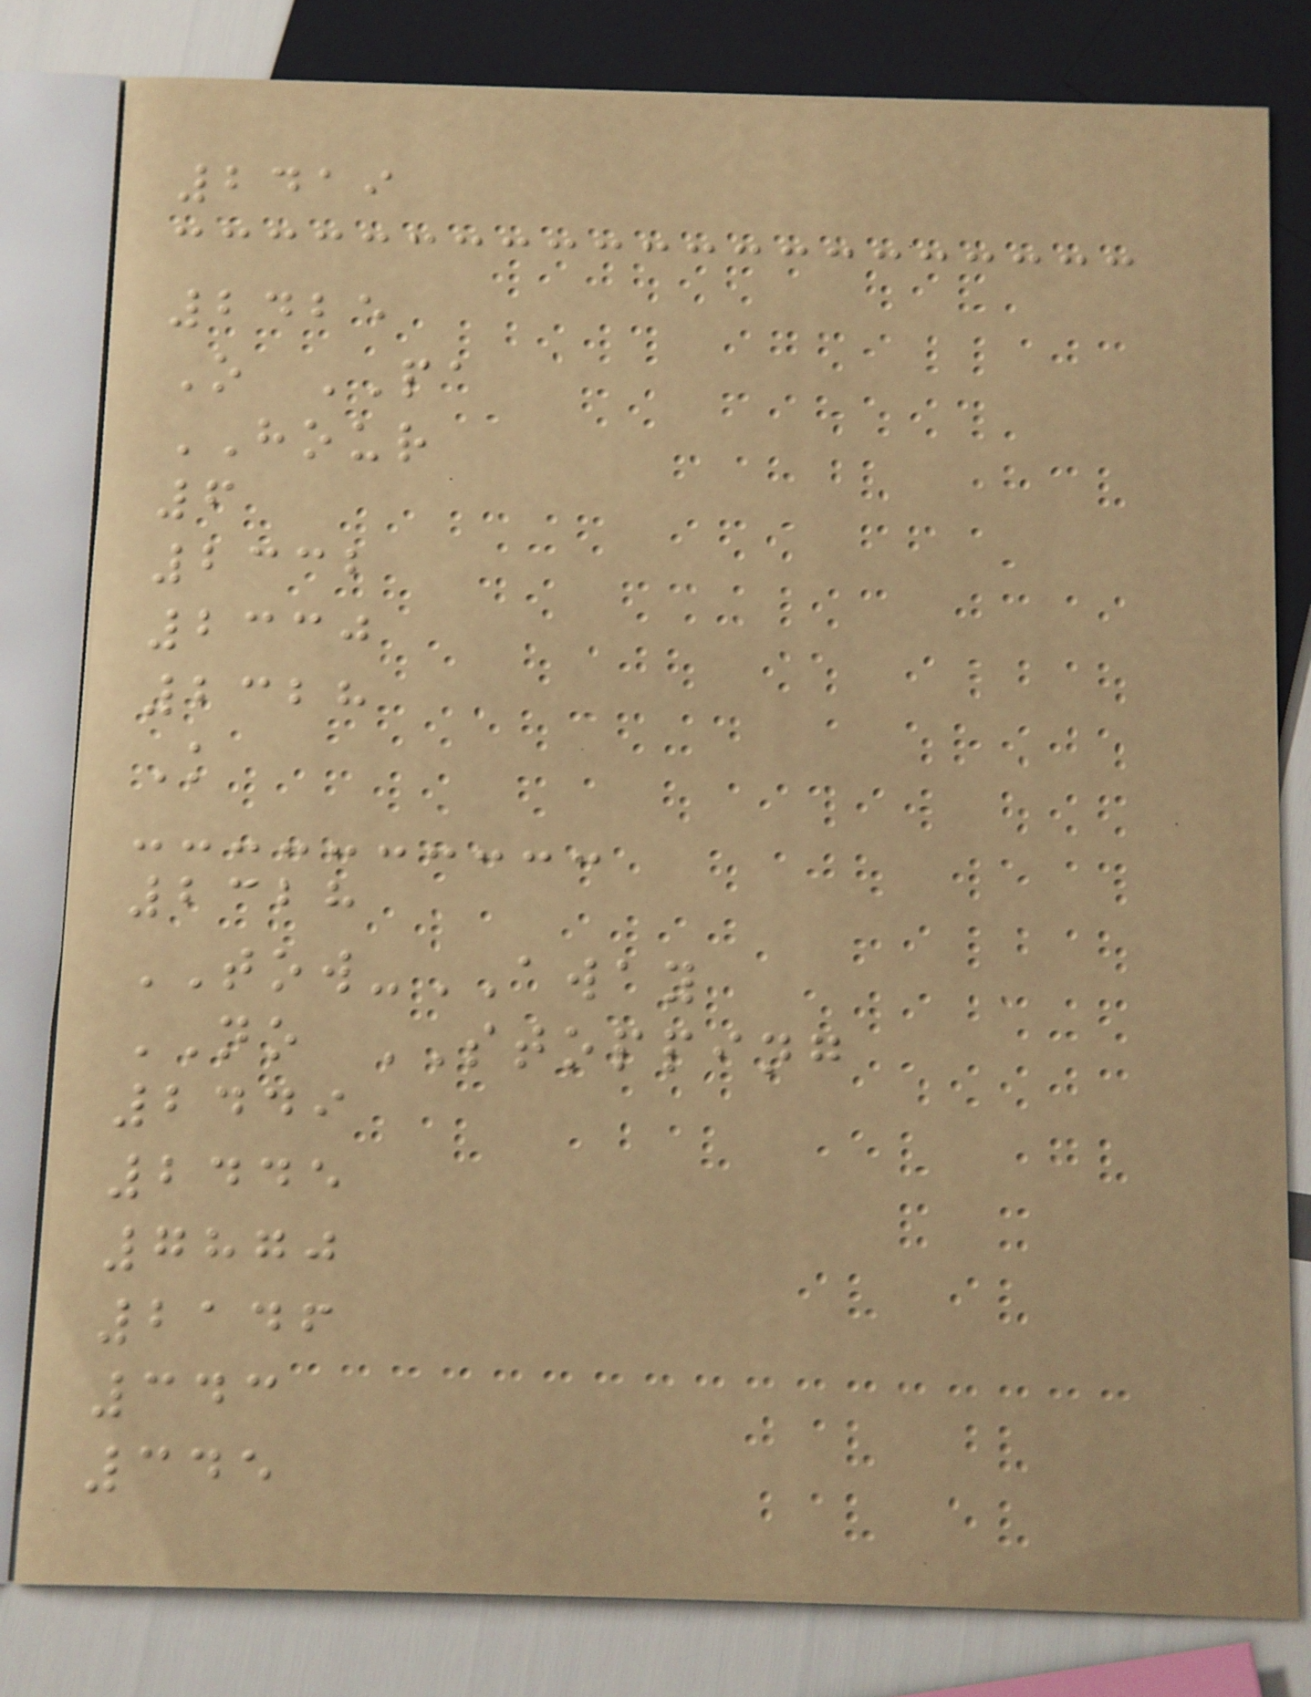2419
2425
O PA
HOUR
6
2332
2330
2328
K
2328
TOW-AWAY
NO STOPPING
2449
2445
7870
2146
343
345
